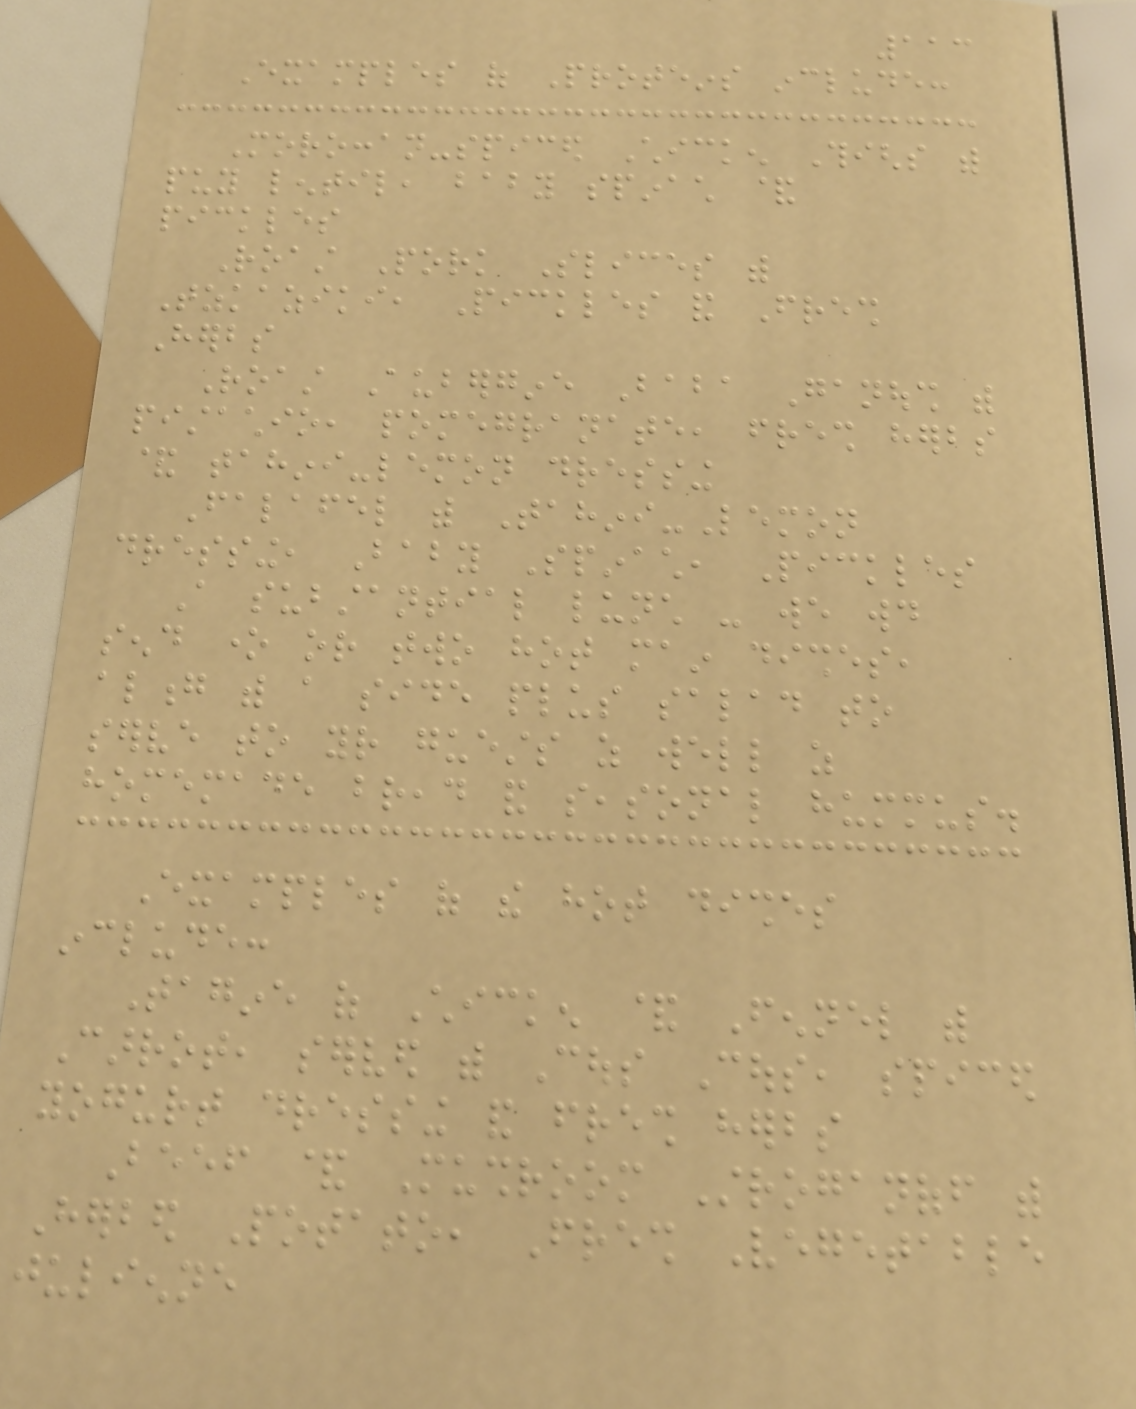113
Examples of Proteins include:
Moroccan-spiced Chicken Thighs with
puy lentil, baby spinach &
pickles
Roast Pork Slices with
Tzkaziki, Pickles and Fresh
Herbs
Roast Aubergine Baba Ganoush with
pistachio, pomegranate, fresh herbs
& tahini-lemon dressing
Falafel with Tahini-Lemon
dressing, Baby Spinach, Pickles
A substantial lunch - we would
send one or two hot main dishes,
along with a side plus salad to
serve to your guests as well as
homemade bread and seasonal hummus.
Examples of the hot dishes
include:
Tagine of Chicken & Fennel with
Carrot, served with Cous Cous, spiced
yogurt dressing and fresh herbs
Beef & Mushroom Stroganoff with
Herbed Potato, Fresh Vegetable
julienne
